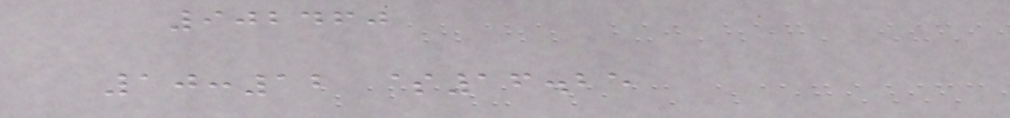902460
10:12 $16.25
